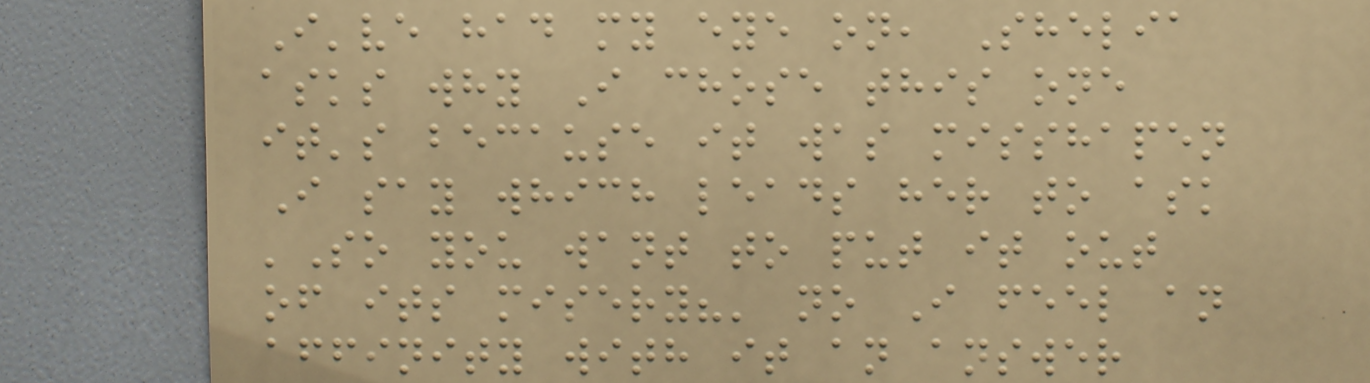I've had my eye on, Shelia
asks why I chose this one
it's because it was misshapen
I say which leads her to ask
'So you want to put it out
of its misery?' no I feel an
affinity with it an answer
